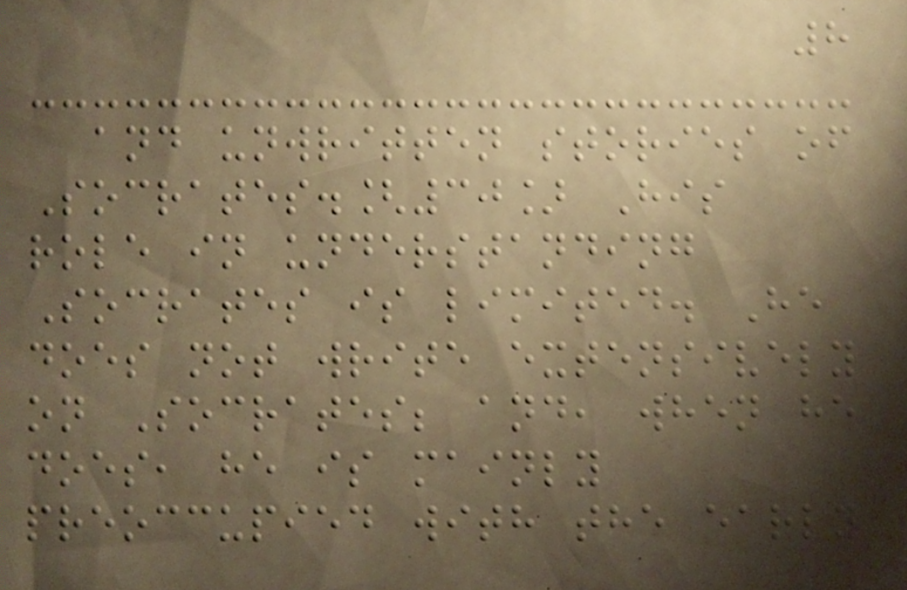8
and unwritten stories of
Socrates.[30] His
role in understanding
Socrates is limited. He
does not write extensively
on Socrates; and, when he
does, he is mainly
preoccupied with the early
